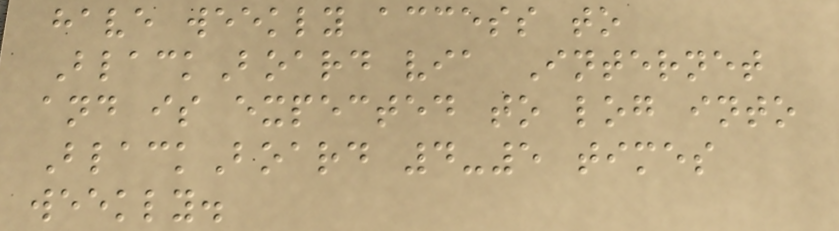have weekly access to
BlackBoard via Internet
and is expected to log into
BlackBoard 4-5 times
weekly.
